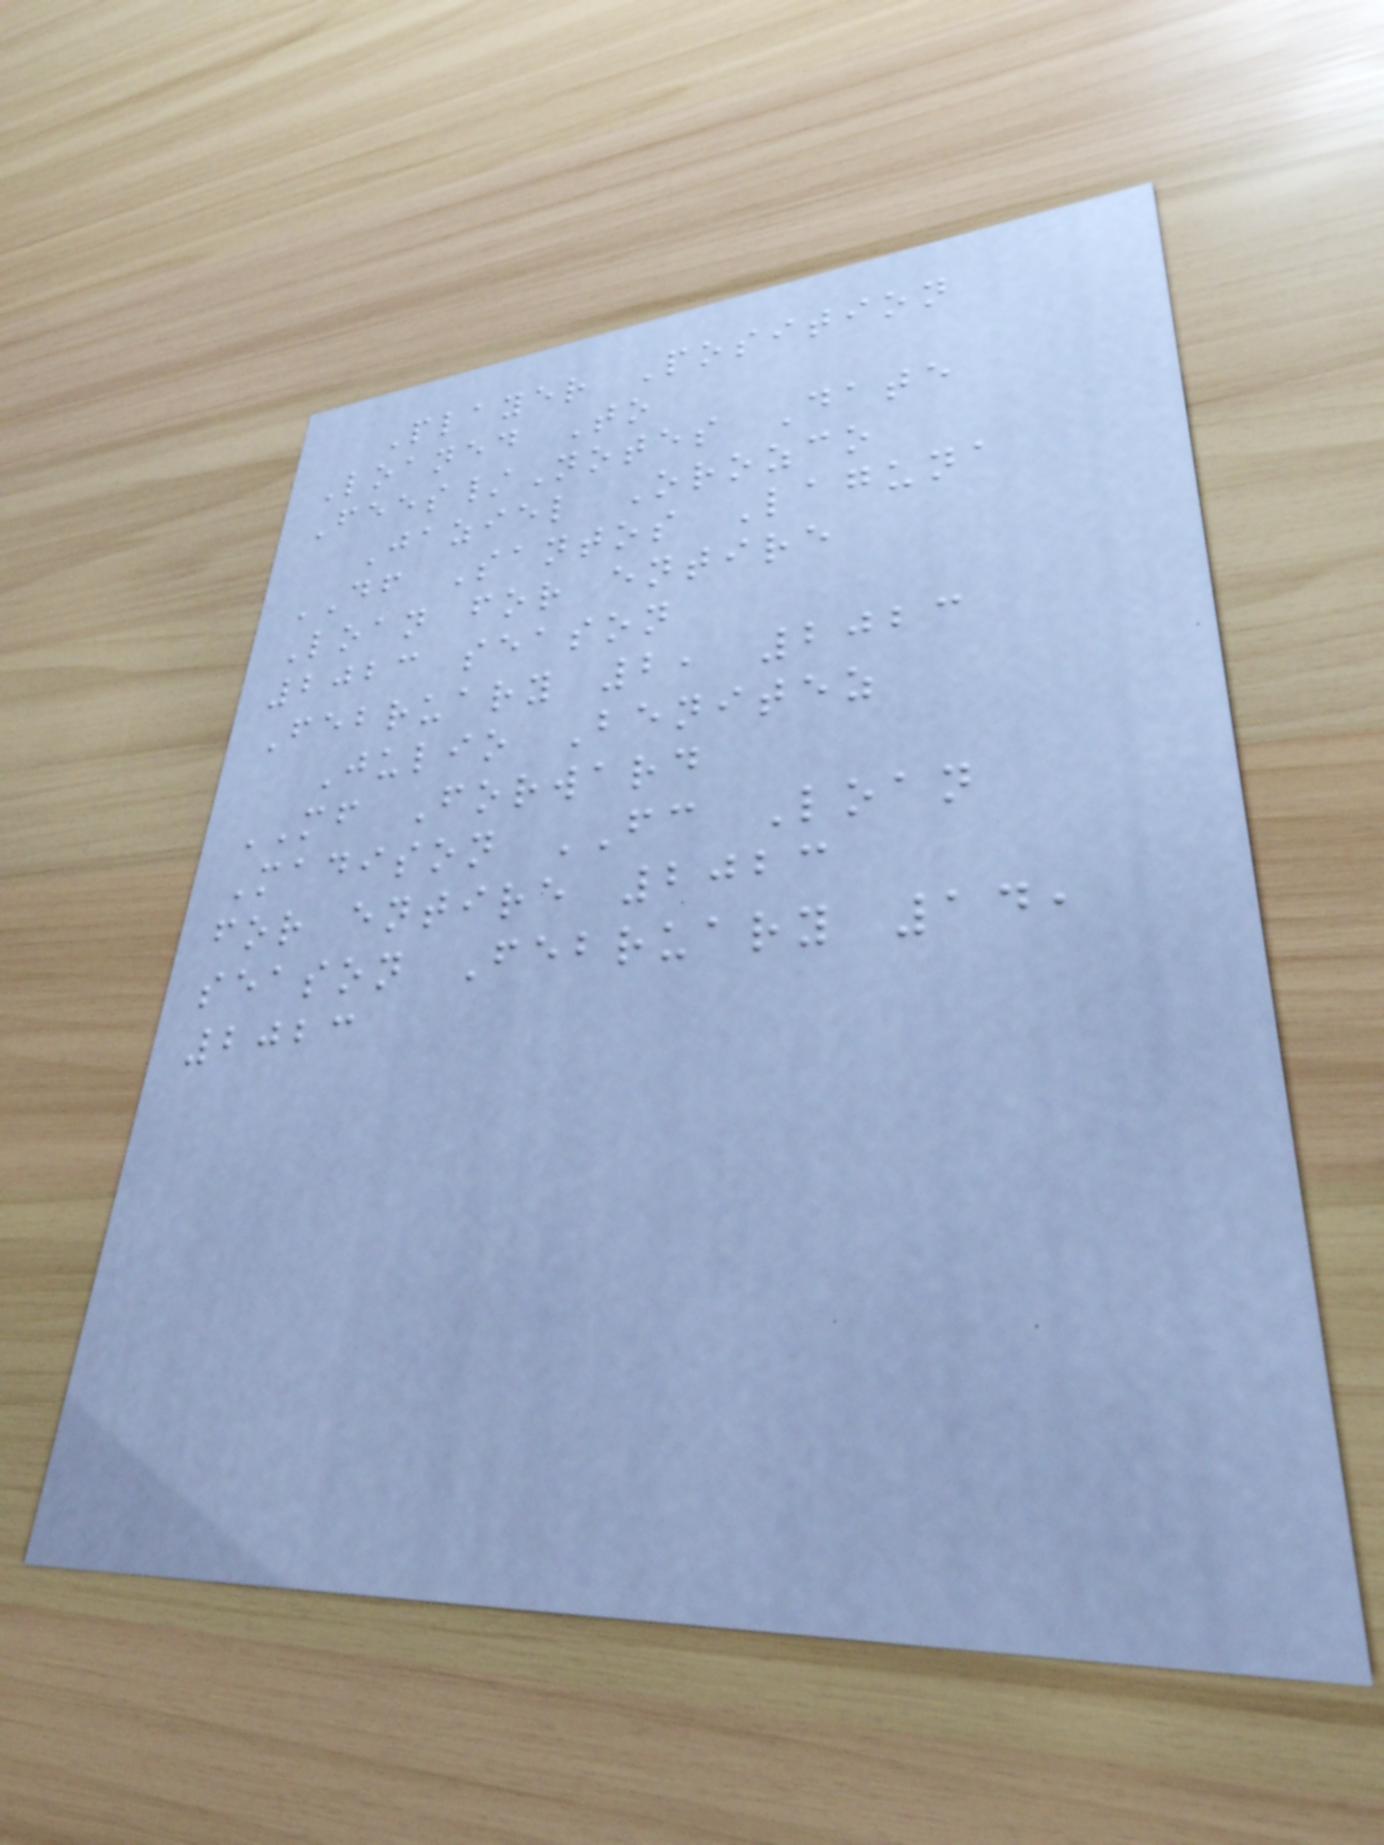Player Position
Loaned To
Fees/Notes Date
Jaziel Orozco
DF Santos Laguna
Loan for entire
2023 season
February 2, 2023
Julio Benitez
MF Forward
Madison FC Loan
for entire 2023
season February 14,
2023
